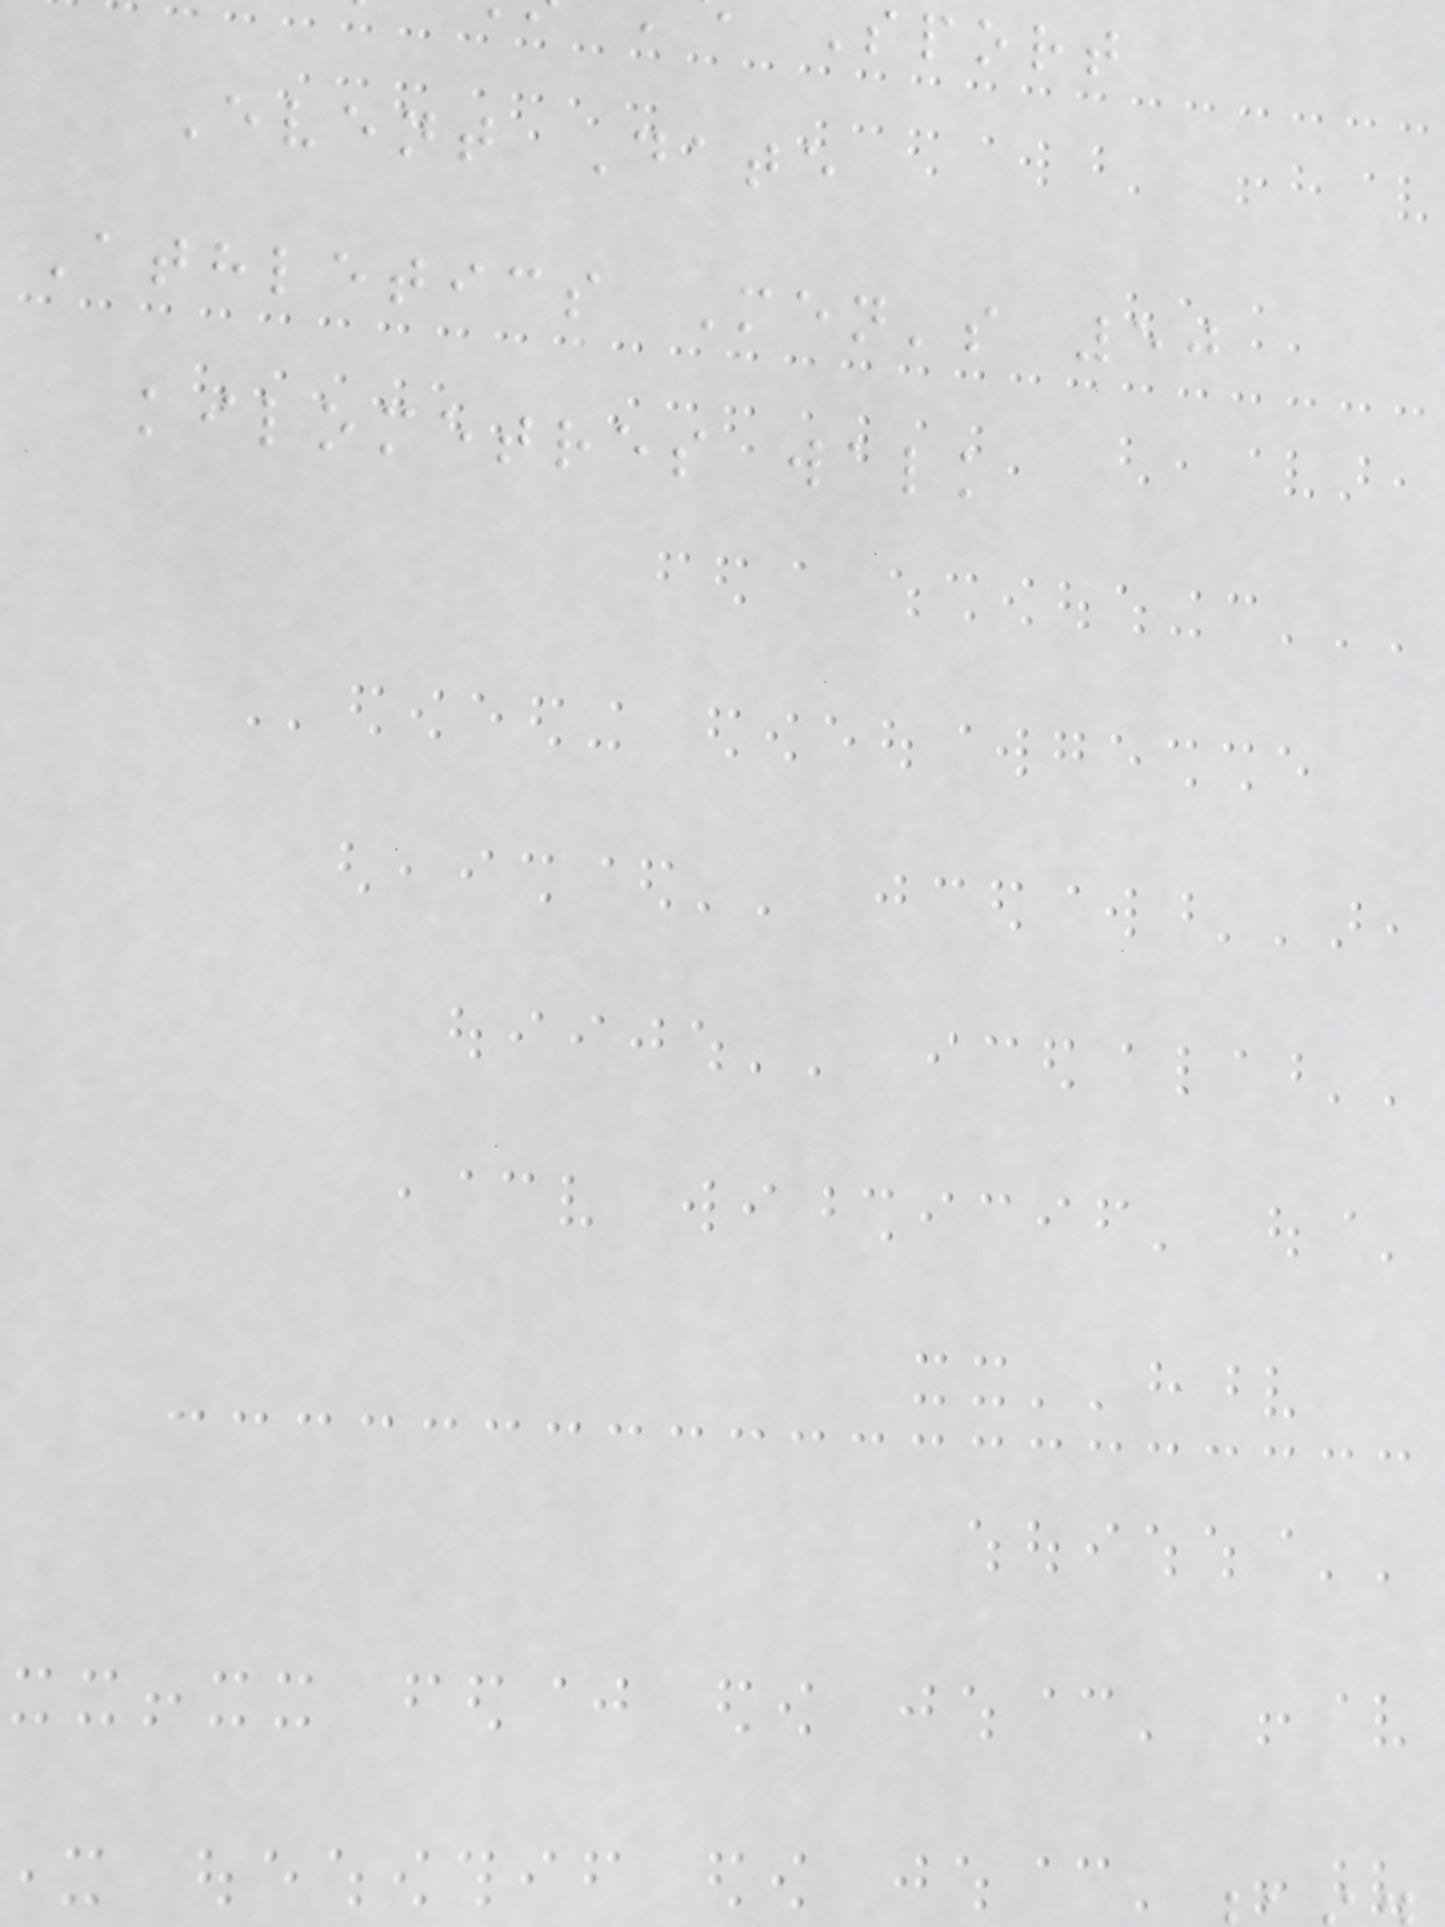sport
Event Date
Athletics Men's 50
kilometres walk
